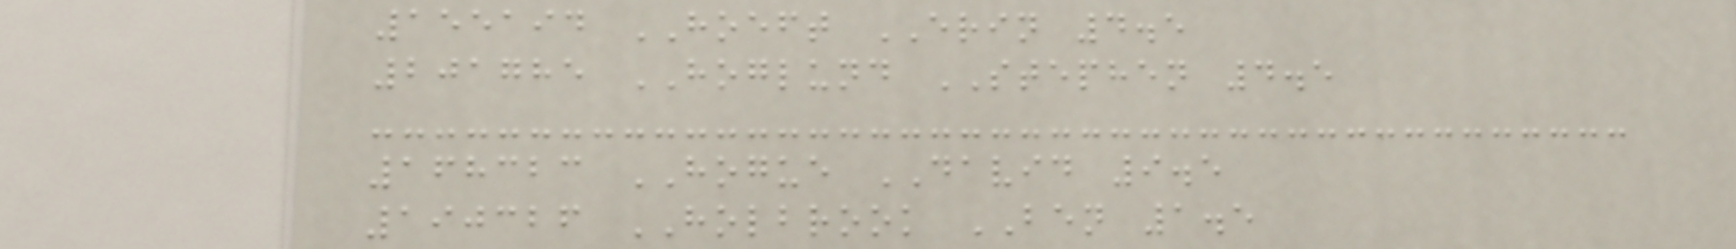155194 HOEFT ERIN 4.5
201785 HOGLUND STEPHEN 4.5
168323 HOGUE DAVID 9.5
190326 HOLBROOK BEN 1.5
